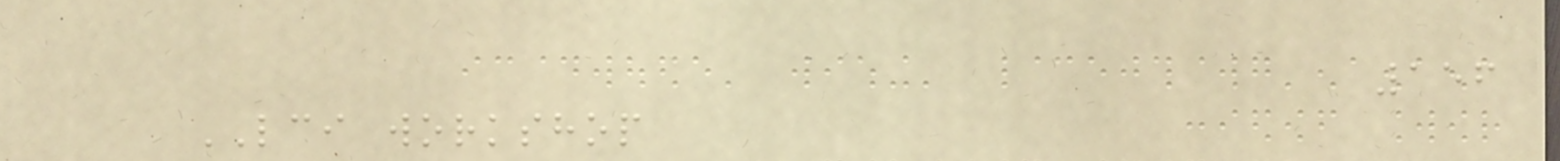156
LCI workshop
